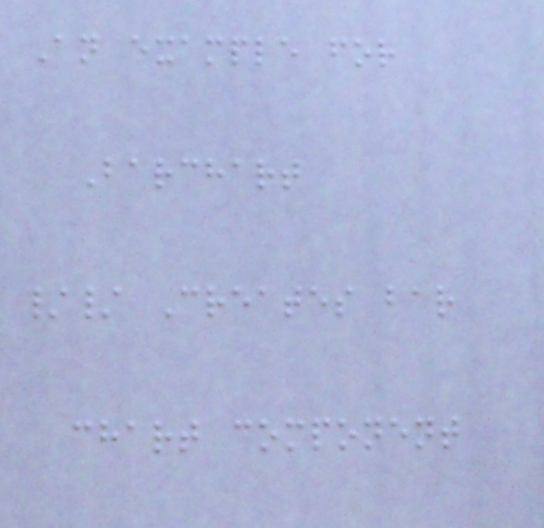An example for
Barchart
// Creates bar
chart component
